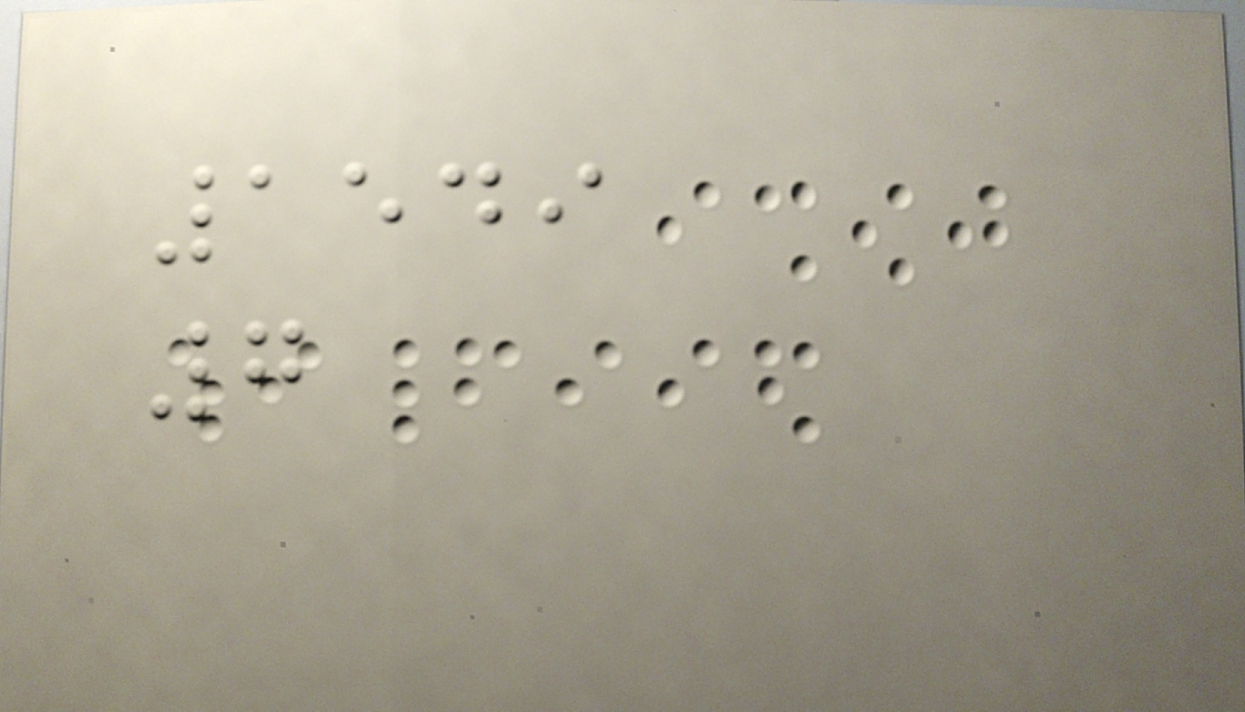1549
7
